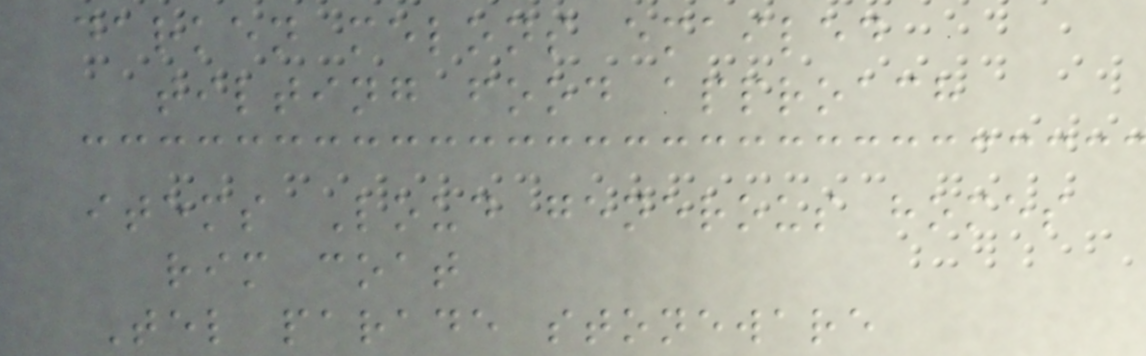darken melons emailed
tilting food approach
items Loud generous homes
rim coat
Tel parade stoneware
